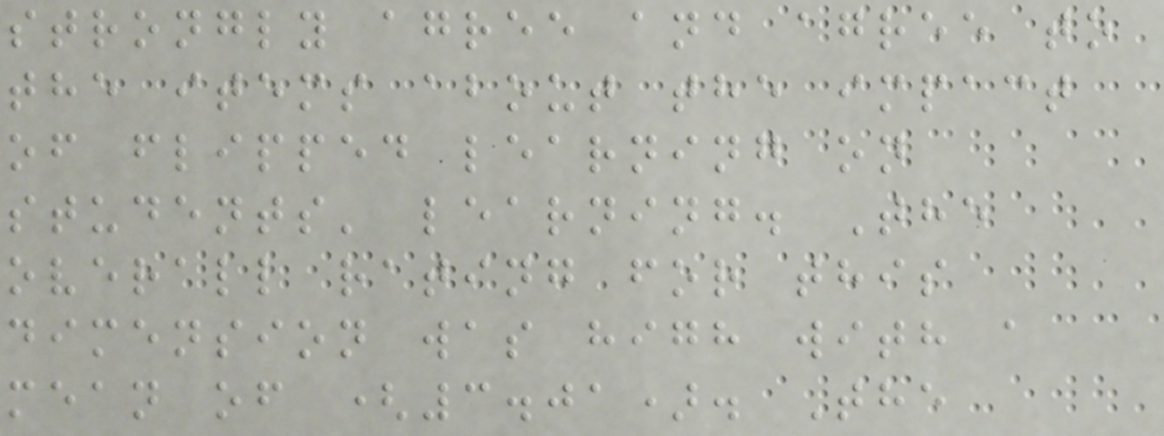strongly agree and agree to
the items about the impact
of flipped learning on
students' learning. The
overall rating for this
dimension was high with a
mean of (3.01). The
